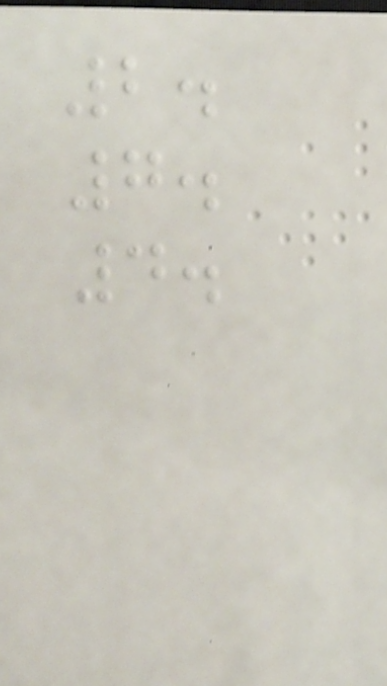2.
7.
4.
